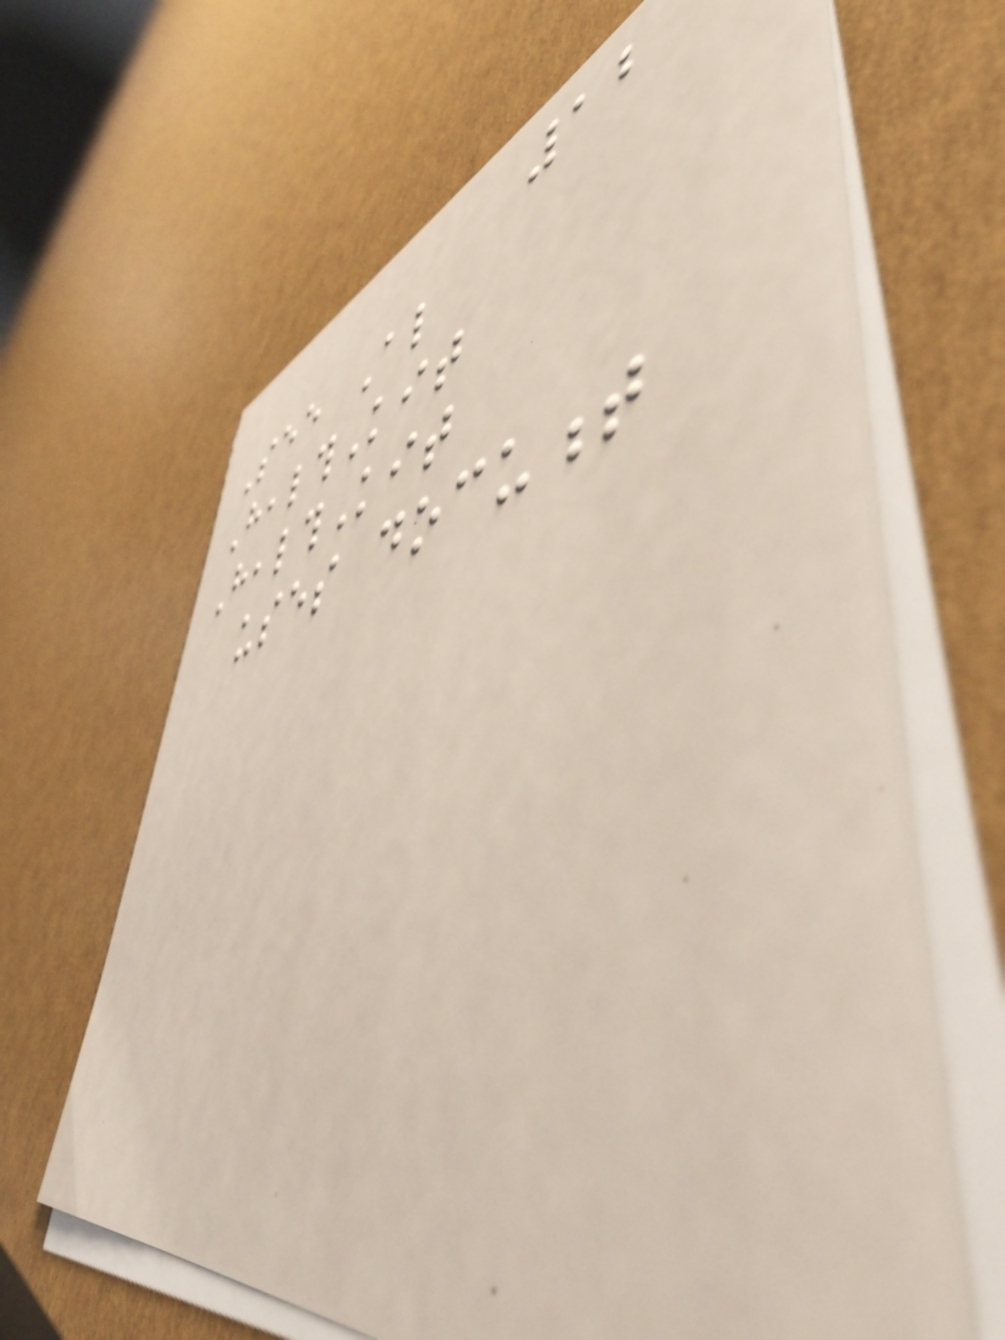12
See Also
HealthKit
HealthKit
uses document
